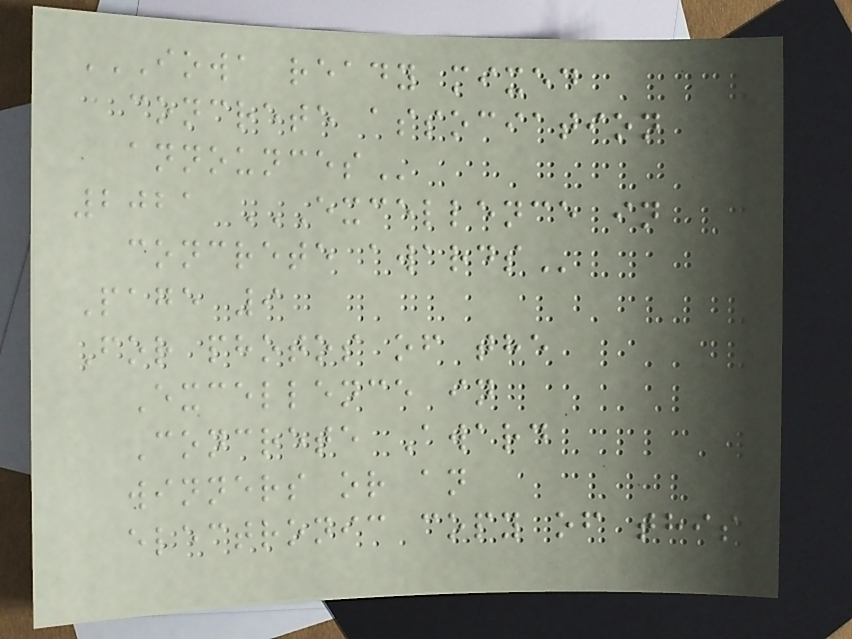IOWA READY MIXED
CONCRETE ASSOCIATION
ANNOUNCES
2021 EXCELLENCE IN
CONCRETE AWARDS
Page 9
For photos of the
Excellence in
Concrete Award
winners or an
electronic copy of this
